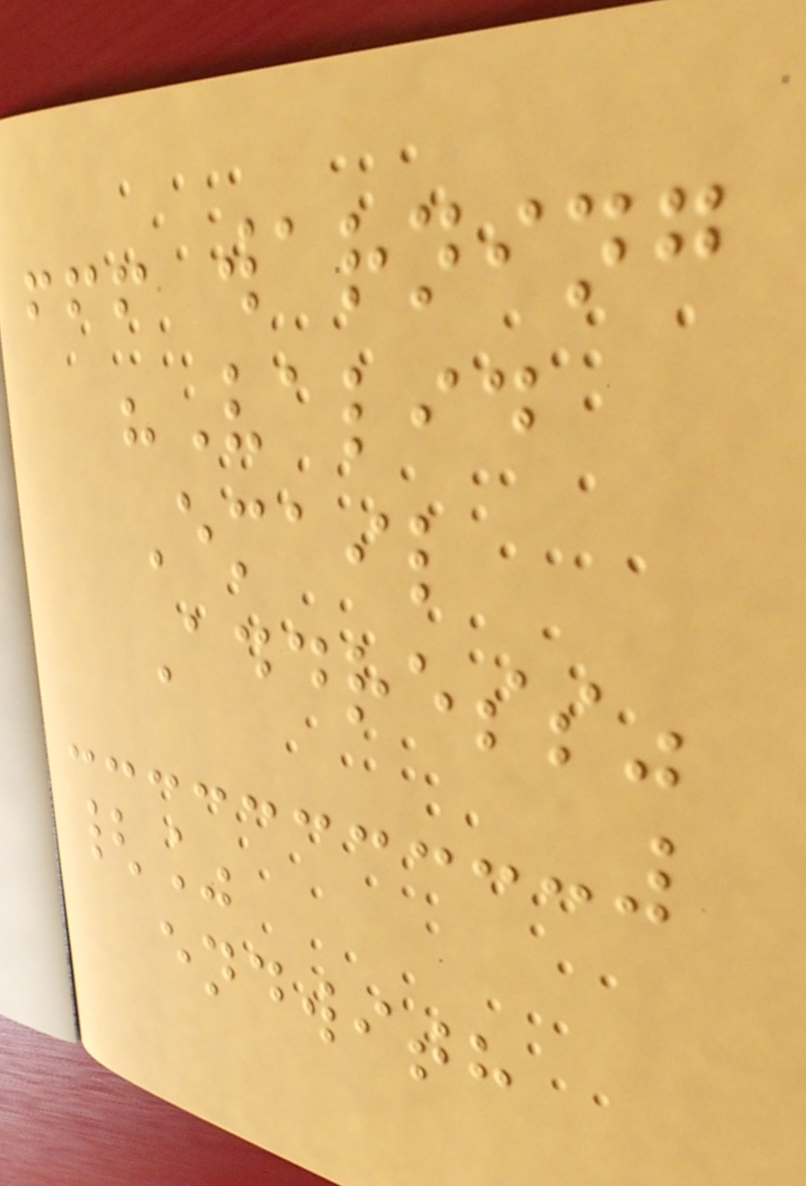!!! warning
"Valid
Email
Address"
{%
endwith
